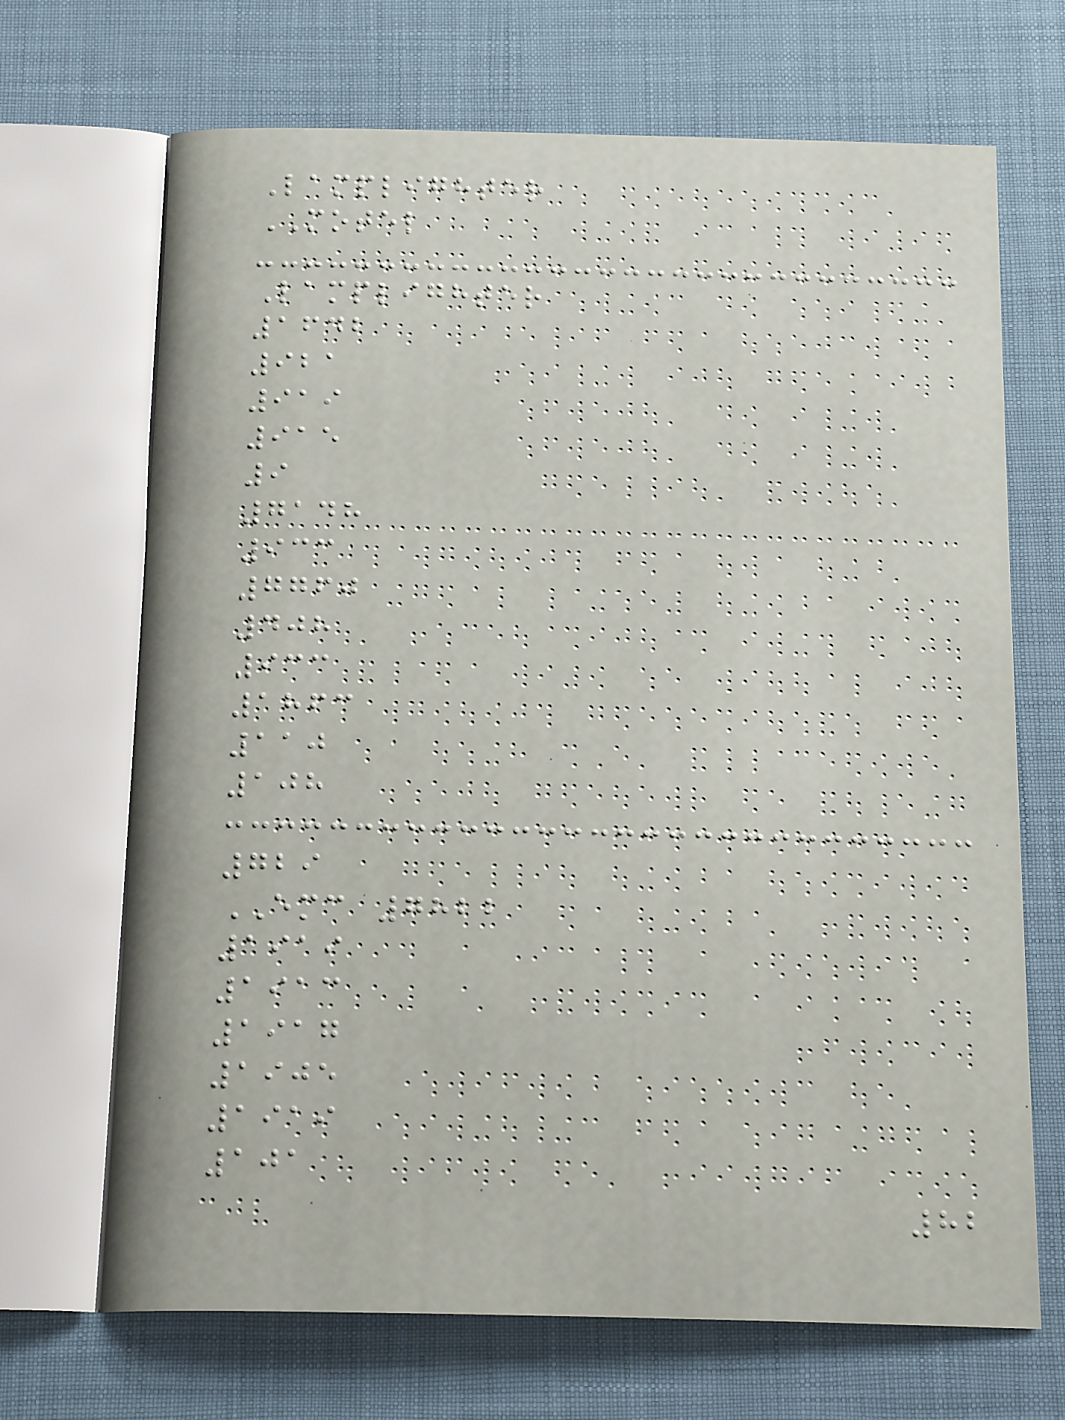Lamplighter
MOTEL
Lamplighter
1642
921
919
915
9
7148
933
7760
408
933
1863
110
108
729
EMC 7822
1919
1913
1917
1905
1919
101
82
